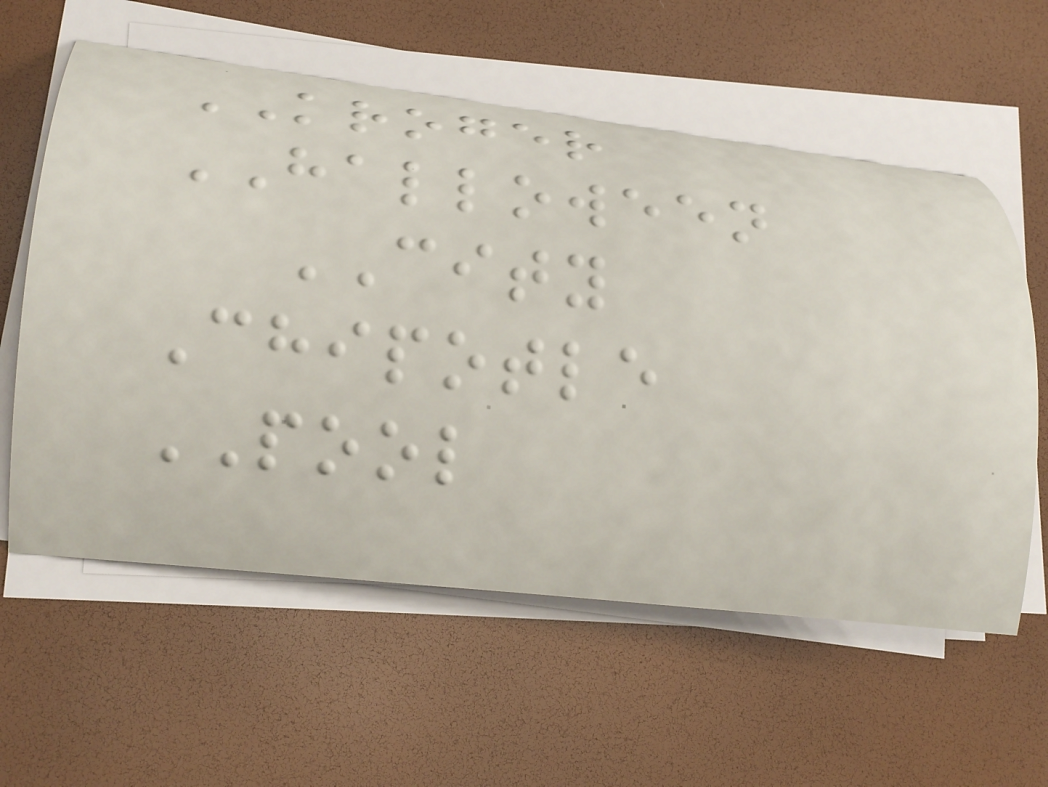KROGER
HALLOWEEN
CITY
Chipotle
POOL
